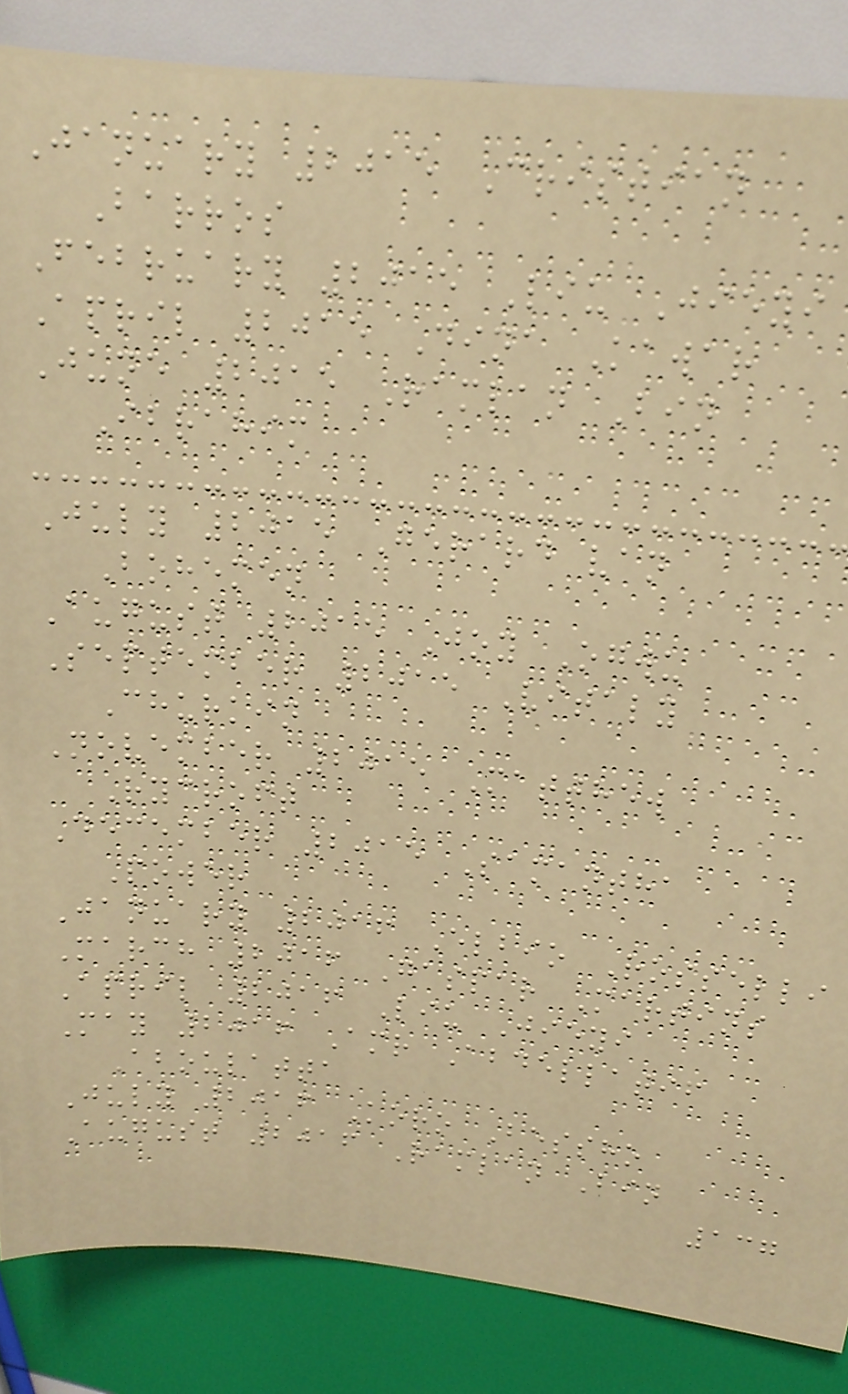January 2015 Cristian
Barros
February 2015 Liu Jieyi
April 2015 Dina Kawar
June 2015 Ramlan Bin
Ibrahim
July 2015 Gerard van
Bohemen
August 2015 Joy Ogwu
September 2015 Vitaly
Churkin
November 2015 Matthew
Rycroft
December 2015 Samantha
Power
January 2016 Elbio Rosselli
March 2016 Gaspar Martins
April 2016 Liu Jieyi
May 2016 Amr Abdellatif
Aboulatta
July 2016 Koro Bessho
August 2016 Ramlan Bin
137
